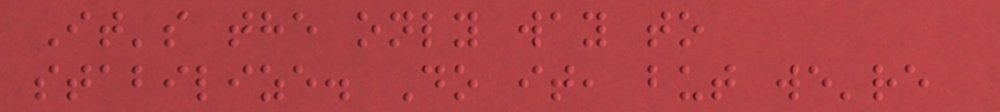It's the only way to
stabilize. Do it, but we're
